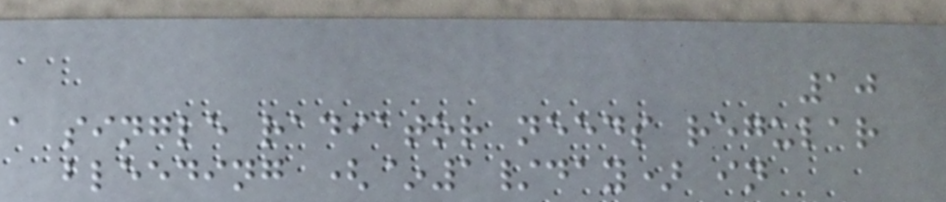10
a single radiator needs regular
bleeding (~1/day) in
